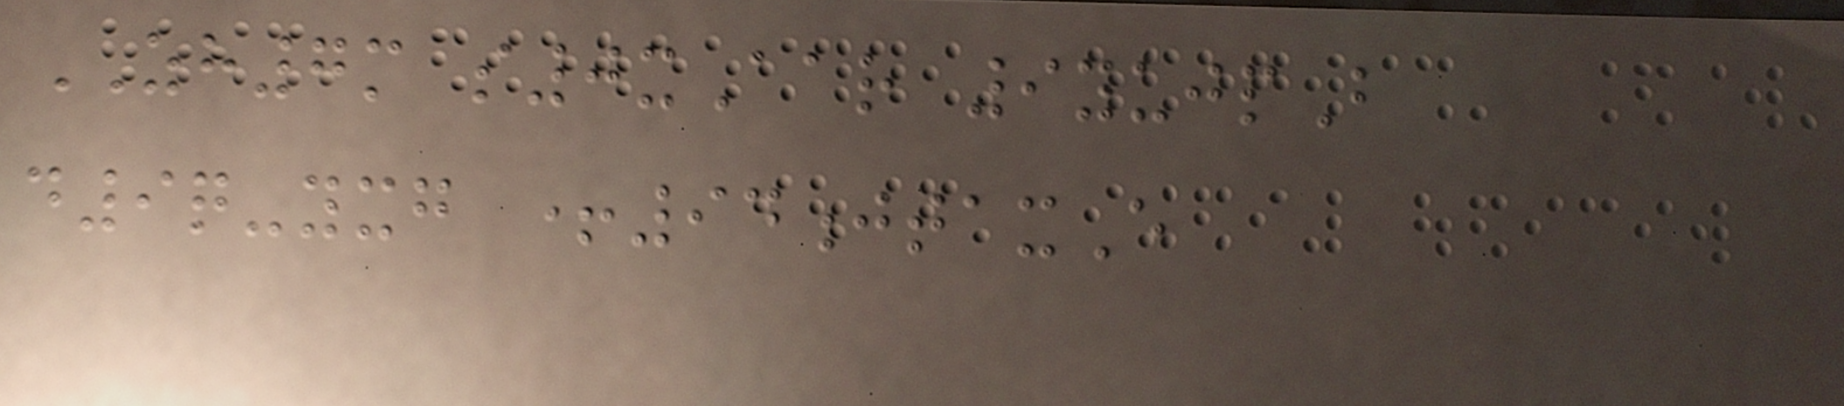ZH7m s0xAar 9yujpB
d9q-yxg +94jtaxE
